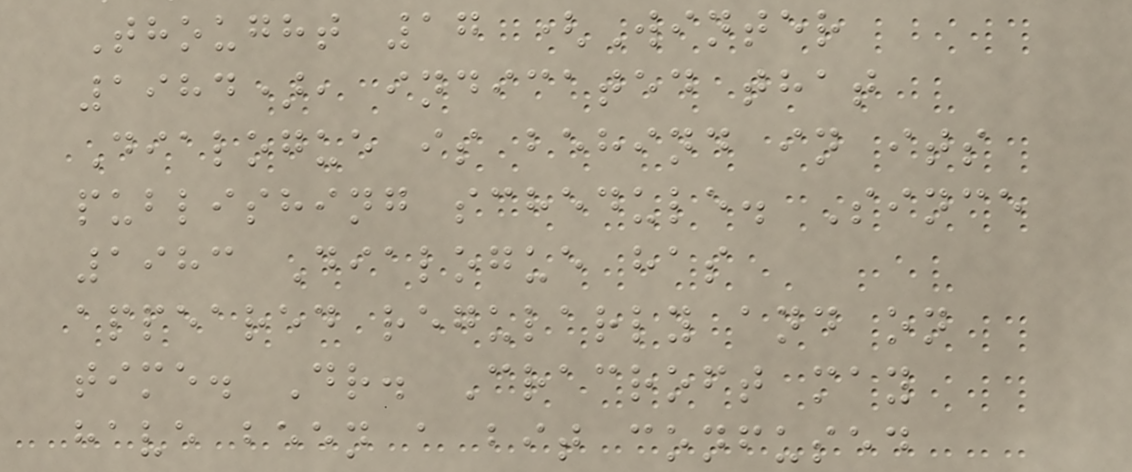Thought 17 (Winter
1984), indicated that
Dialogue is behind in its
publishing schedule. Since
1983 Dialogue has
appeared regularly and on
time. Dr. Cracroft may
have been a bit confused
